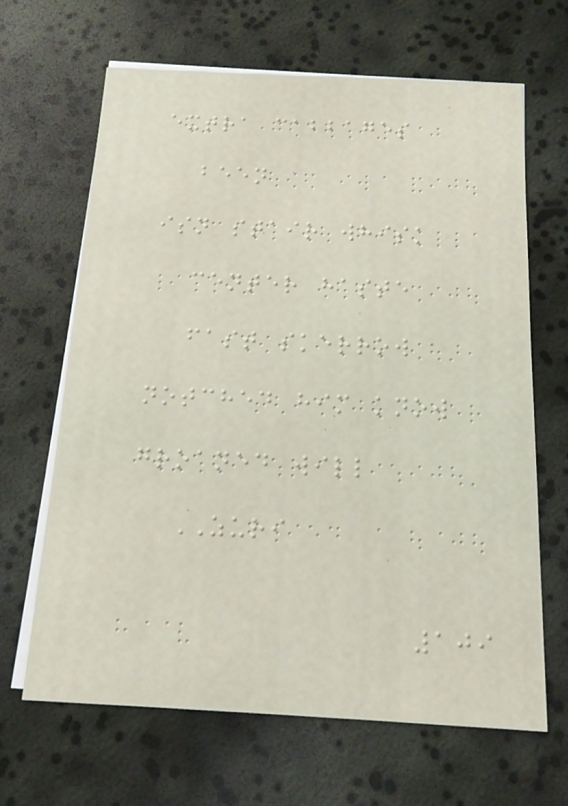extra cabbages
been
isn stair whisk
center haste
fast skerrow
notched him know
groaned will
ZURI
109
